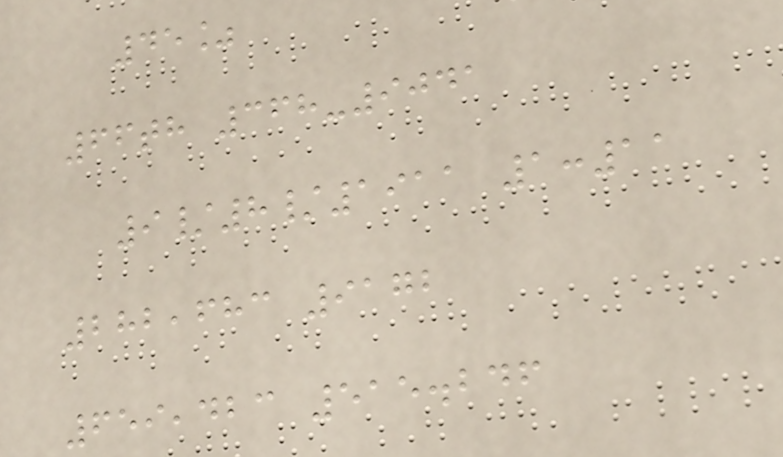45%
66th 368-9041
9/8/1911 1:11
282,683 9172
659,423 515.246
